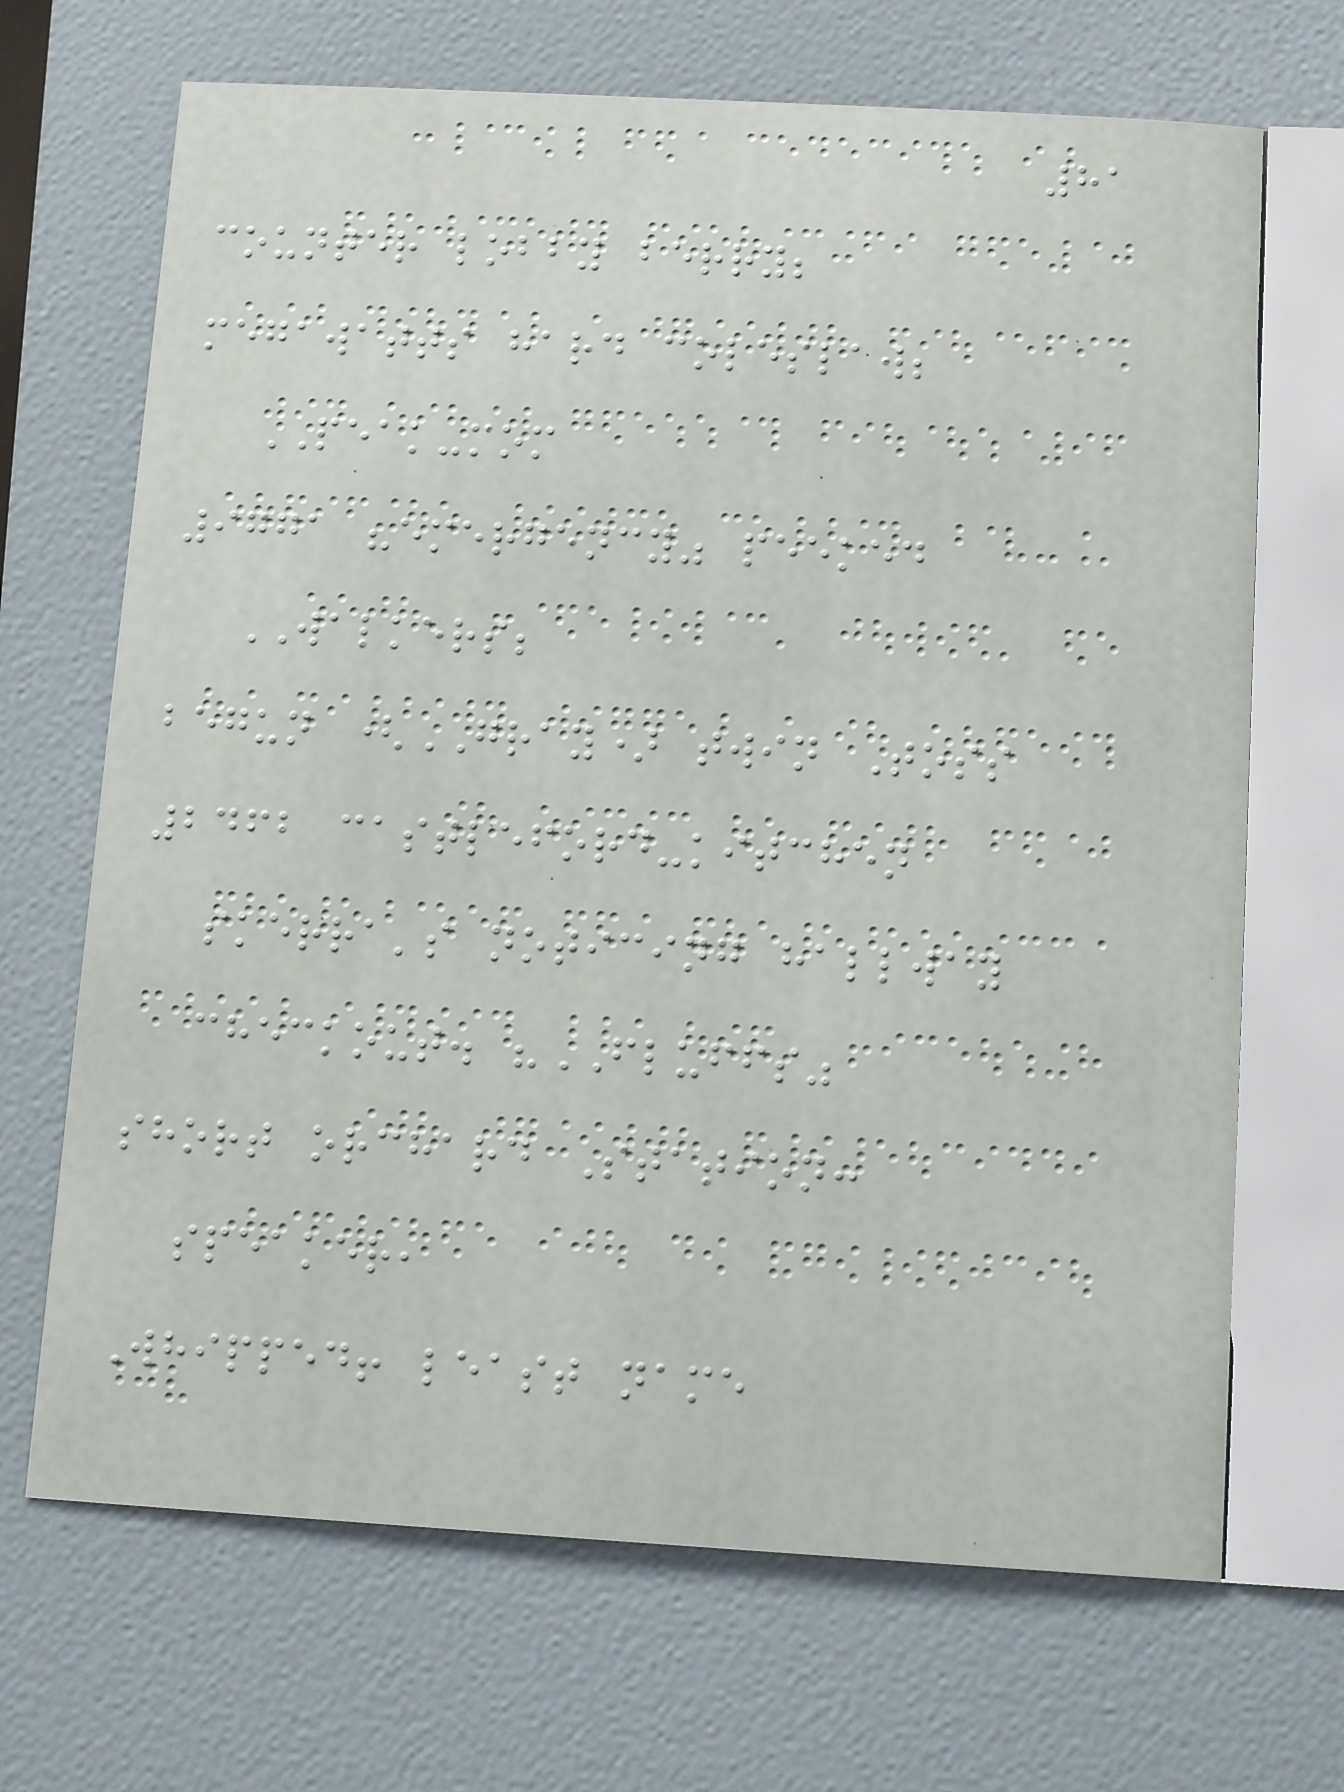81
counter lobby berry;
megawatts hard coleslaw;
PEAK-mom
9771 "emergency" peeked
WALKERS;
begun (GRAY) twin Toss
2462 castleford-kitchen
skerra's noticing hallway
checkout. "FLUFFS"
short orchard Station:
speaker,
Whipped! least name
